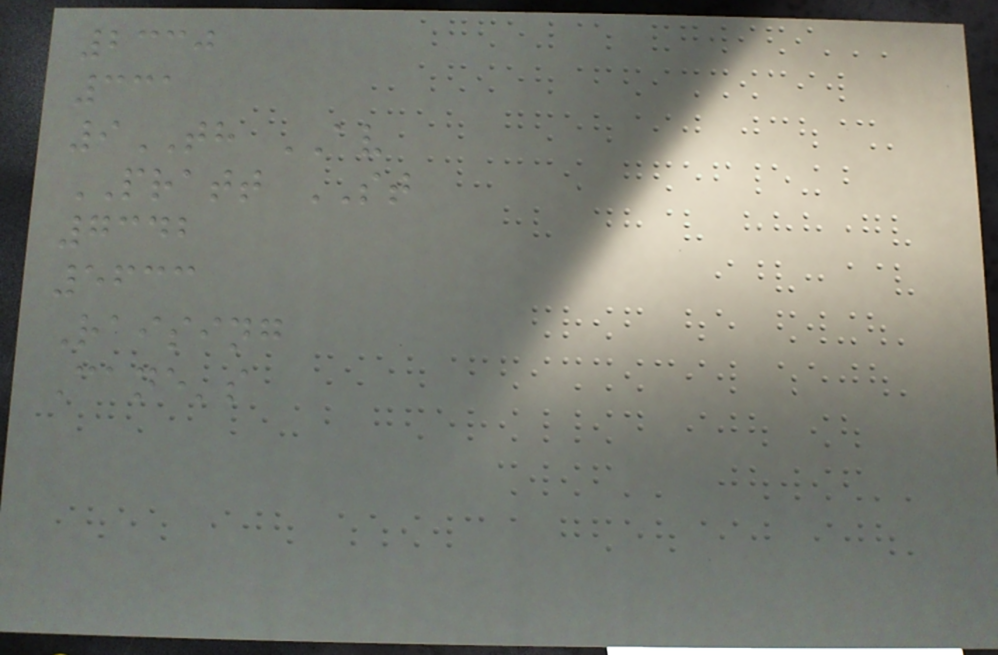2330
331
9TH AV
PRATT ST
7342
5633
Raising
Cane's
